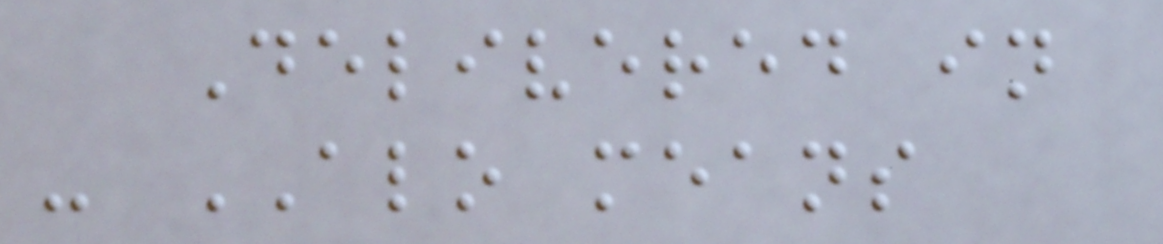Delivered in
- ALO means
